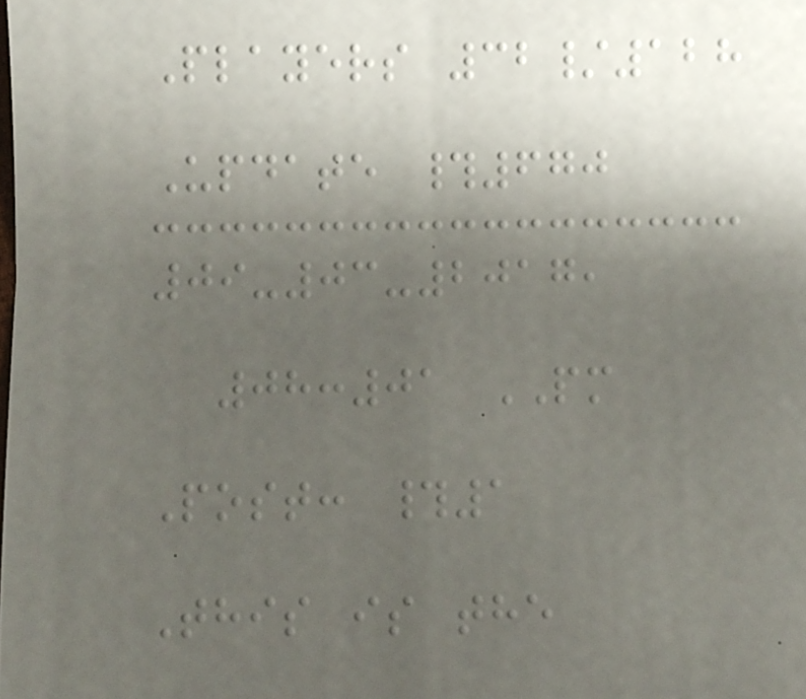Players 32/128
Update #670
09-03-2017,
08:01 PM
Post: #1
This is the
